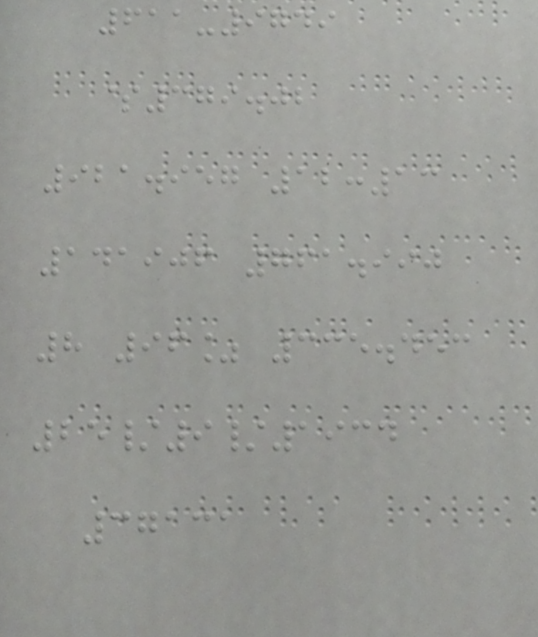611-9749
$379.02
921.957 12:13
141906 761.990
8 96% 335.453
25/9/1934
37131
